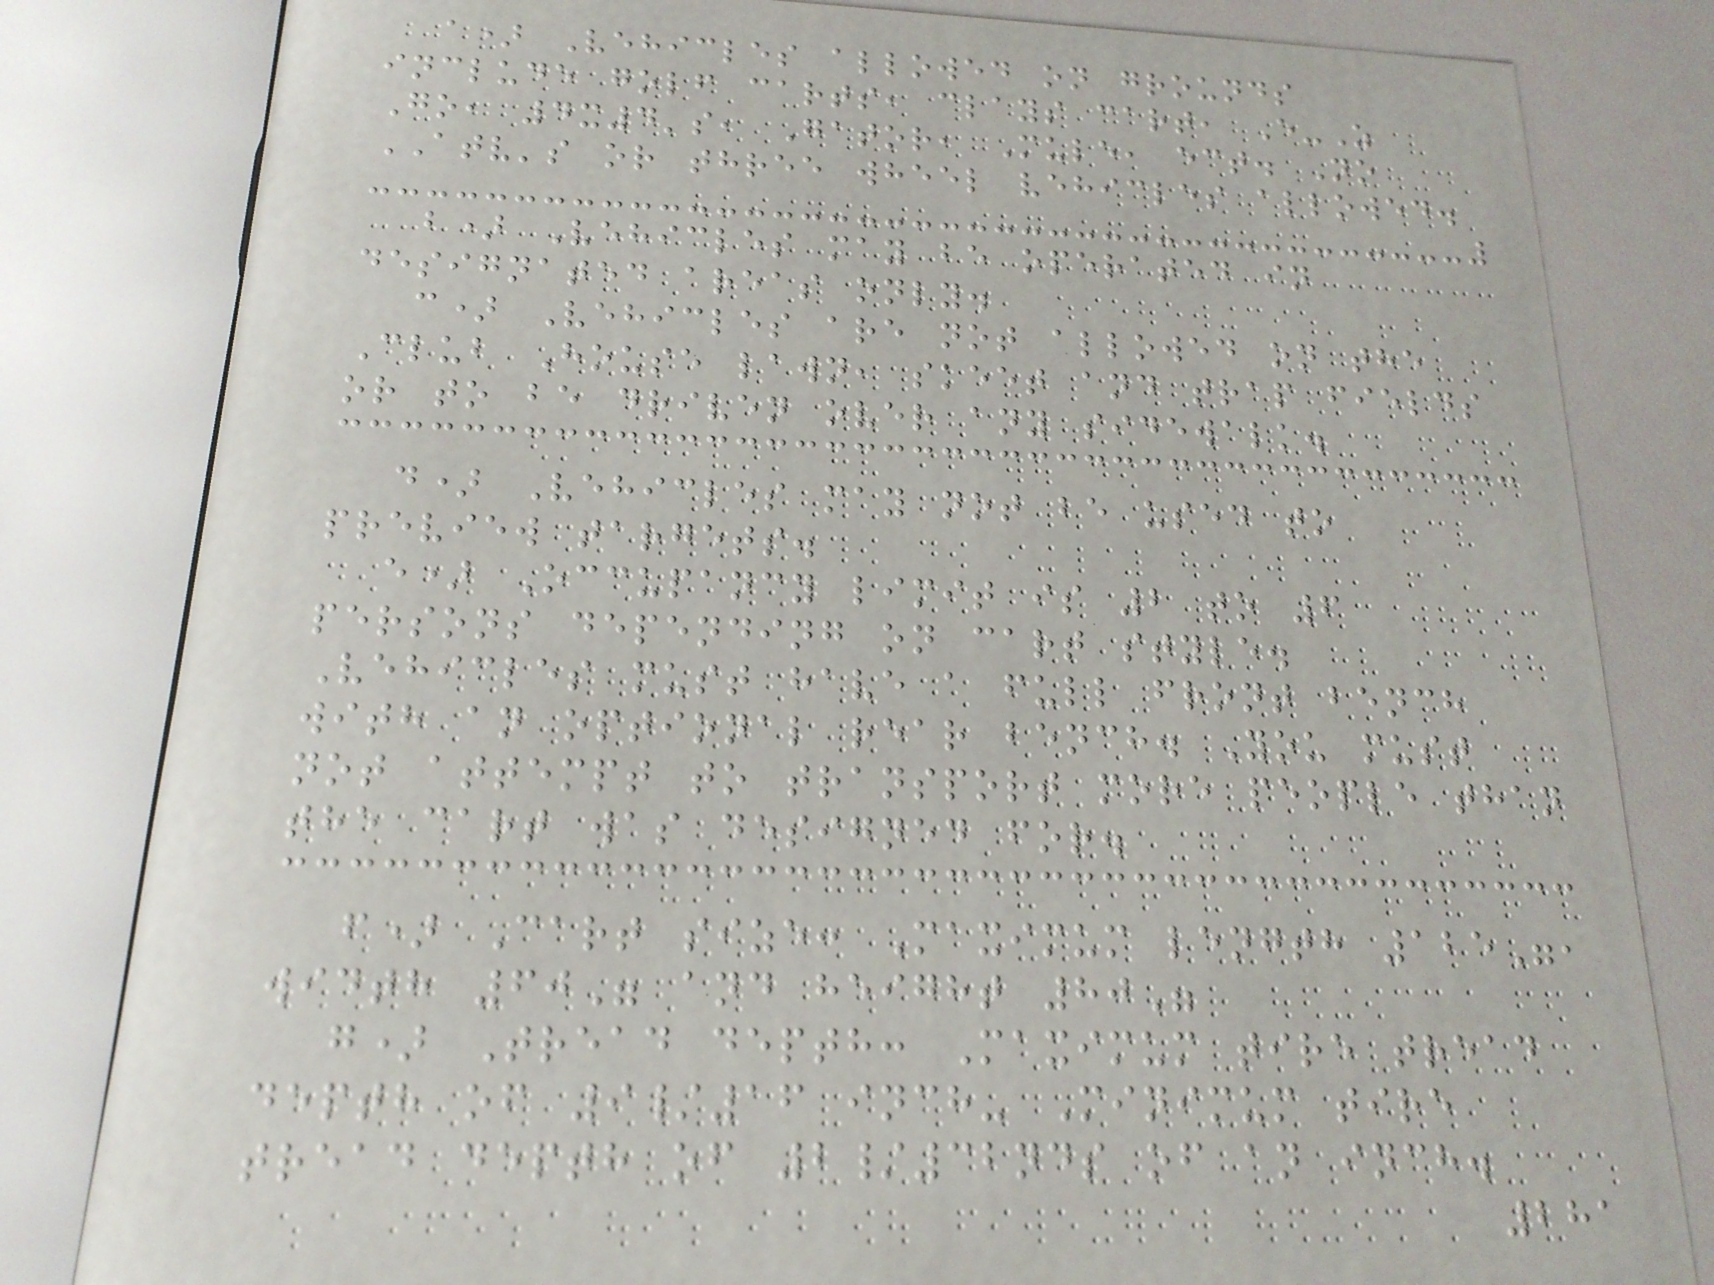a) Vehicles allowed on grounds
include golf carts, clays cart, E-Z
Go, 4x4's, Gator, Mule, ect. No
ATV's or three wheel vehicles allowed.
b) Vehicles may be operated in
designated areas only.
c) Vehicles are not allowed on the
Club House lawn, skeet and trap fields
or to be driven over any sidewalk.
d) Vehicles may not be used to
preview targets.
e) Occupancy limit is 2 to 6
persons depending on cart style.
Vehicles must have a full front bench
with an optional rear bench. You must
not attempt to transport more people than
the cart was designed for.
f) Cart size: Maximum length 125",
width 60" and height 80"
g) Tread depth: Maximum tire tread
depth of 9/16 inch- Minimum tire
tread depth of 2/32nds of an inch.
281
